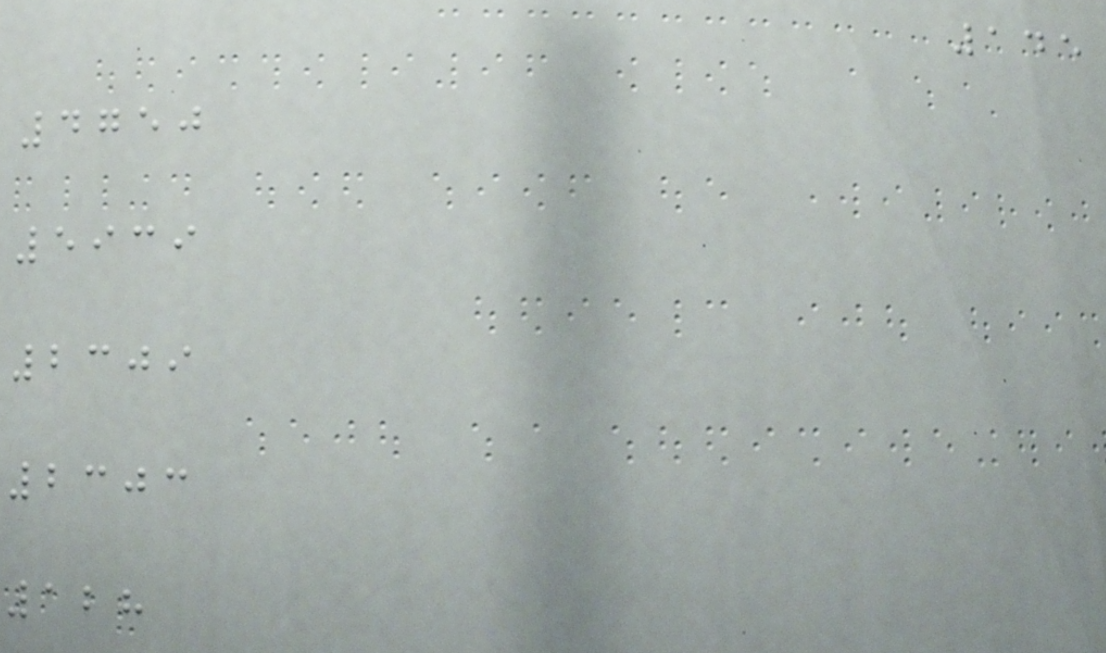145
4750
5939
2309
2303
128
